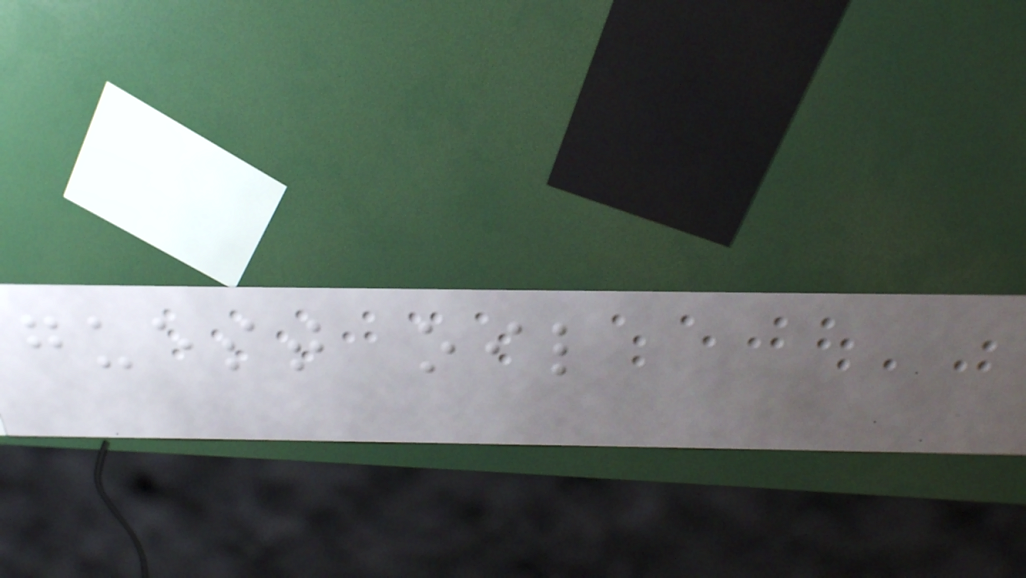guest oil
